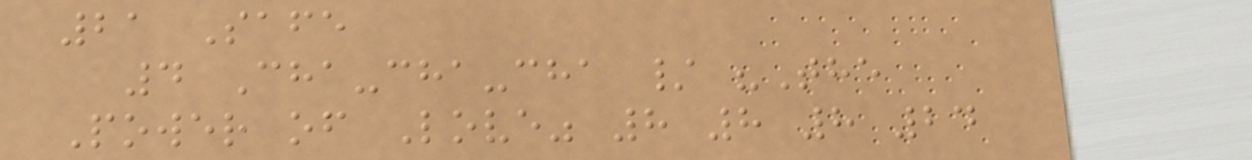21 Safe
4 Cha-cha-cha / "The
Power of Love" 8 8 8 24
